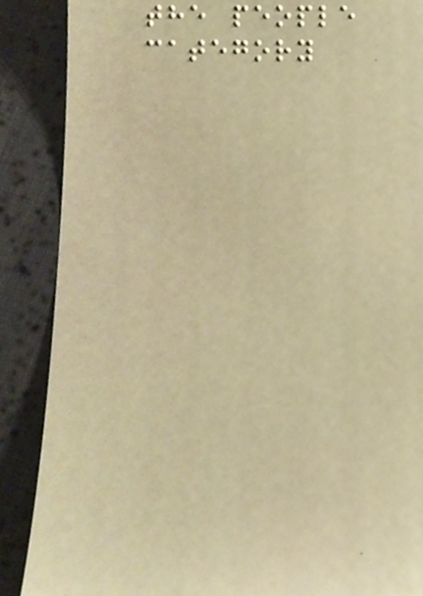the people
category
